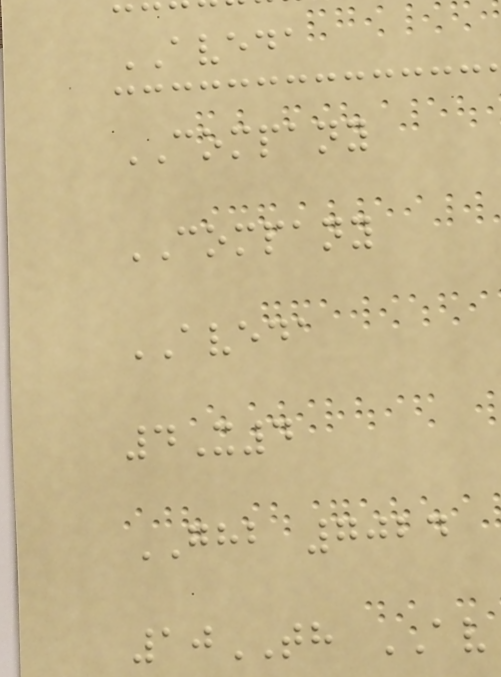AVEDA
COMPANY
COMPANY
AVEDA
4X4
GHB 7024
10TH AV
